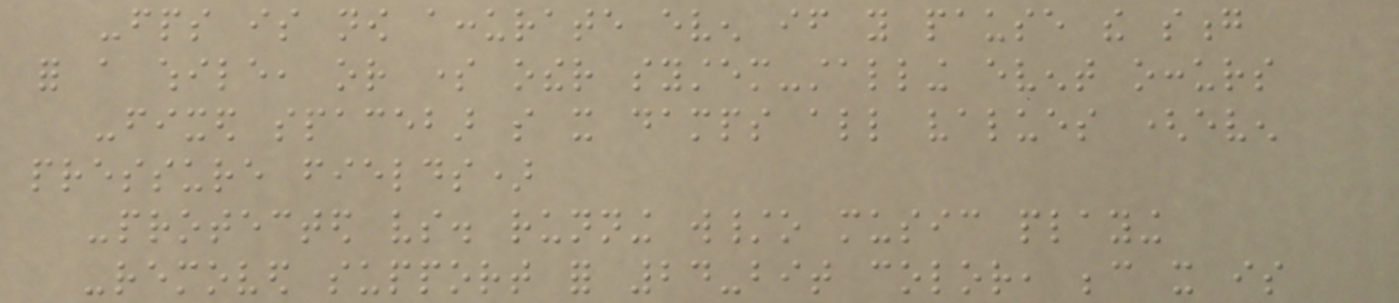-fps is now accurate even if you pause the song
for a while, or some other system-stalling event occurs
-fixed spacebar so it damps all values (even
pressure fields)
-protected vs. running w/o music playing
-removed support for 24-bit color, because it is
